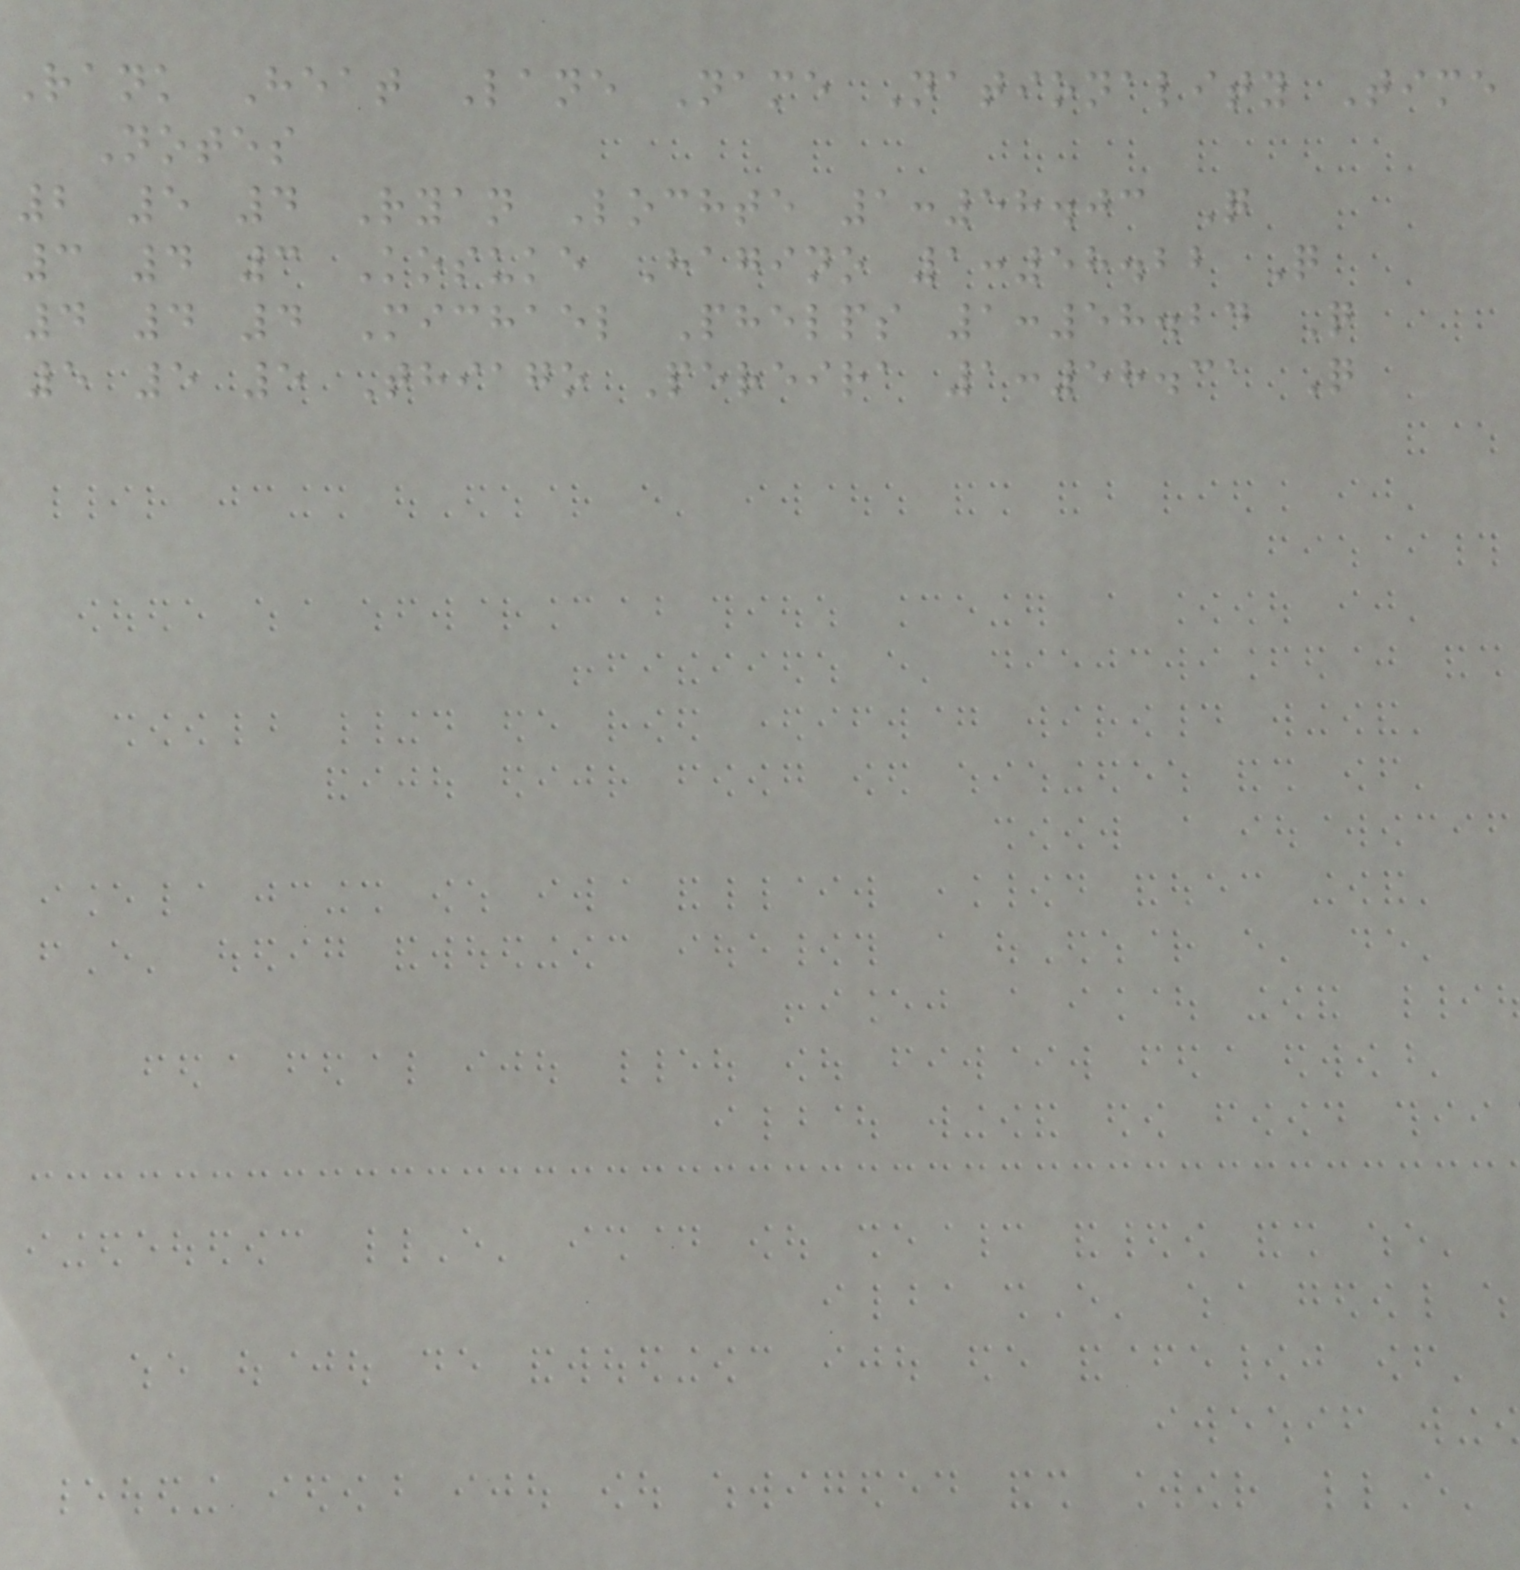Rank Heat Lane Name Nationality Time
Notes
2 5 4 Ryan Lochte 1:58.03 Q
3 4 3 Kosuke Hagino 1:58.22 Q
4 4 4 Michael Phelps 1:58.24 Q
5 5 5 Thiago Pereira 1:58.31 Q
